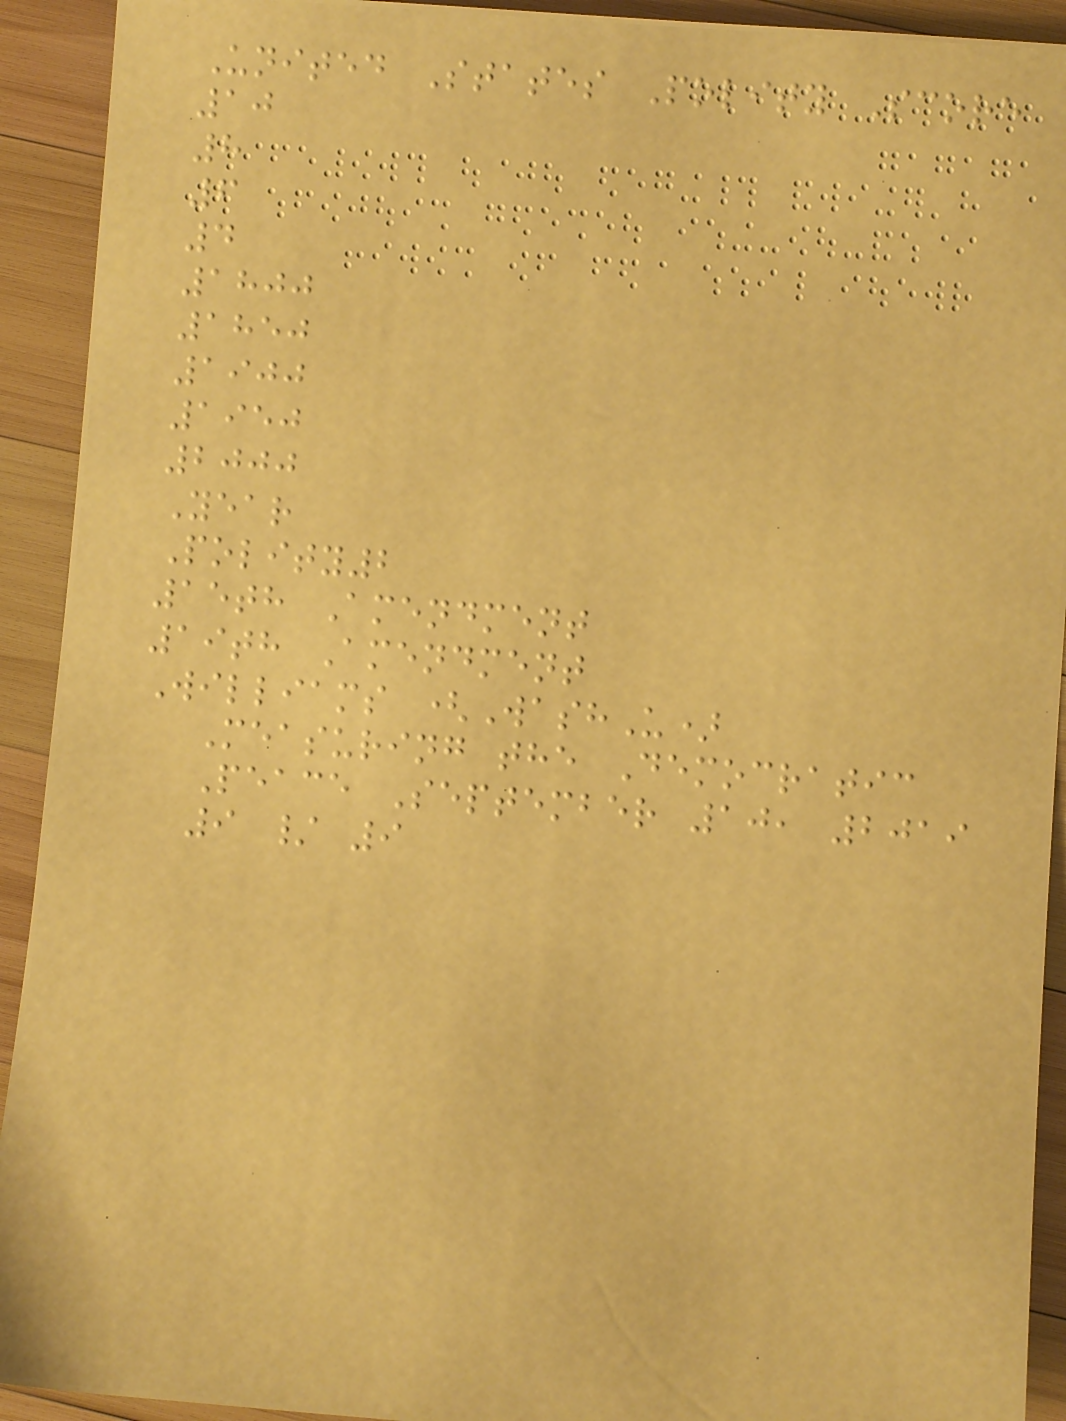United States Polity Score
10
8
6
4
1800
1850
1900
1950
2000
Year
Polity2
15th Amendment
19th Amendment
Williams (WashU)
Measuring the Democratic
Peace September 10, 2019
9 / 9
